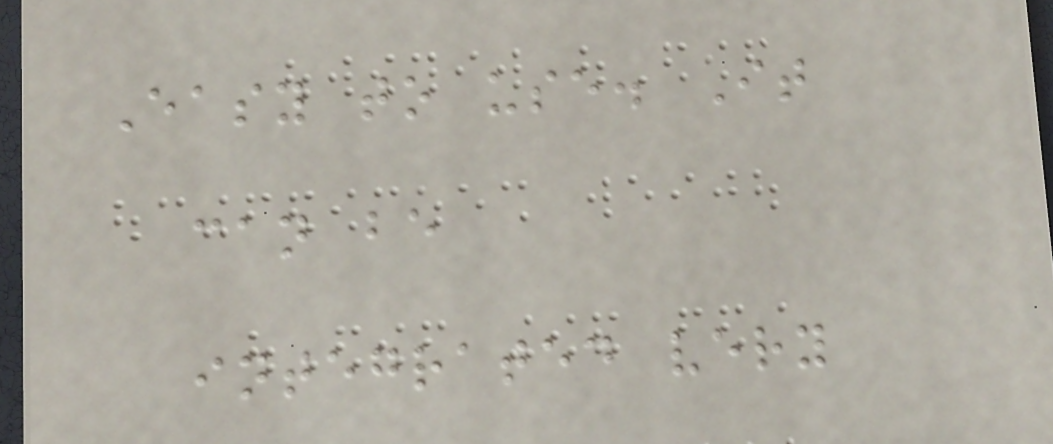Easy to use. It
can be
integrated very
